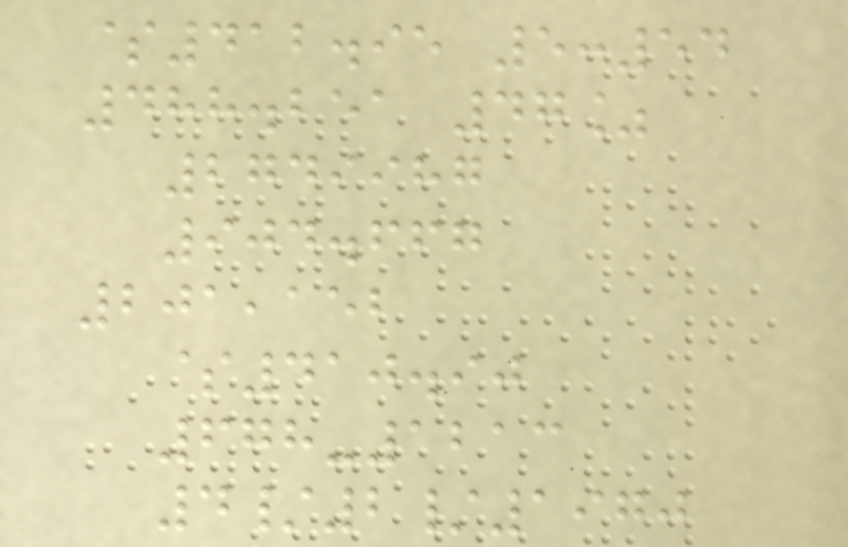$412.95 5:54
488.251 47%
2749987
904.667
201,152
$410.90
678-1213
4/2/1970
